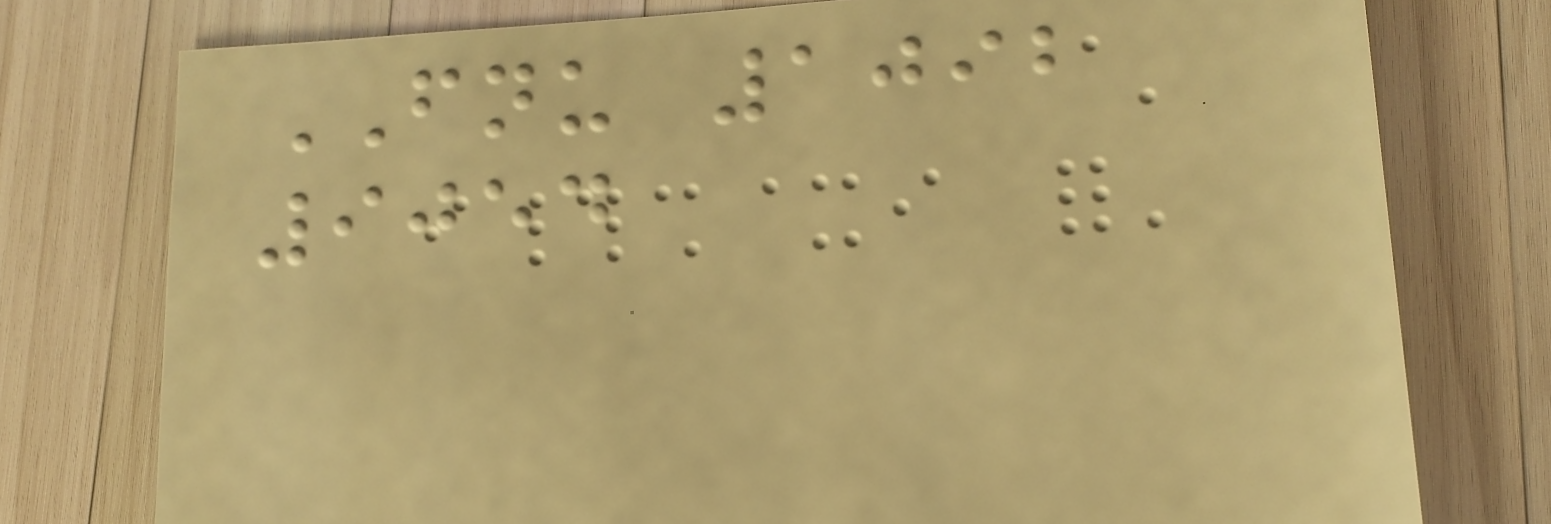FNU 1092
9054
